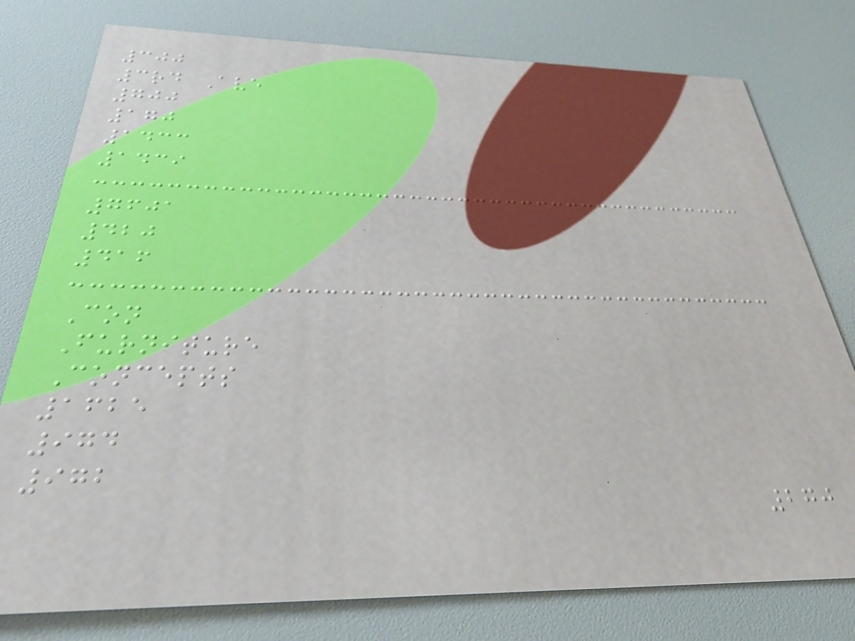300
3rd Ave
700
170
1433
1439
7601
420
416
Con
Furniture
Concepts
1625
974
972
270
